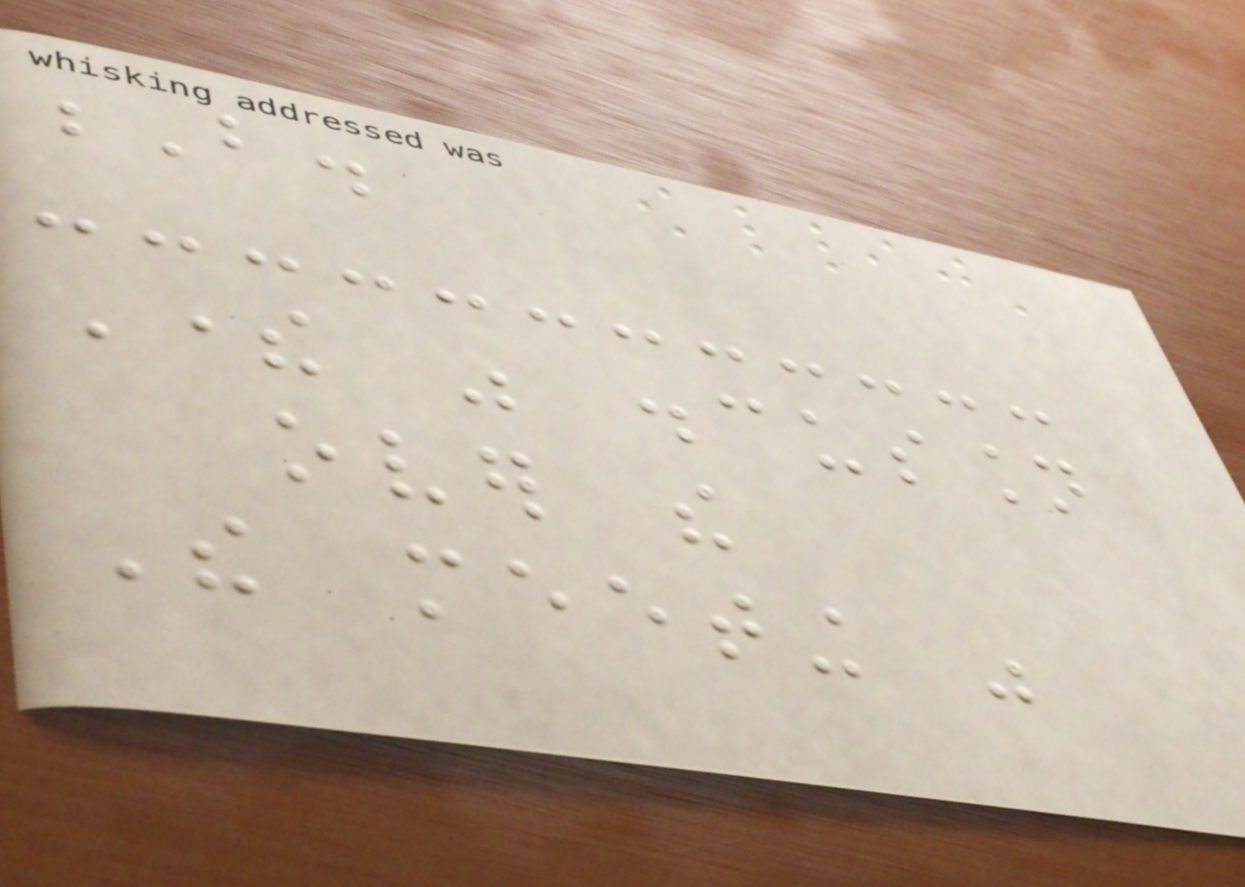B.
There was discussion
over the
The meeting was
